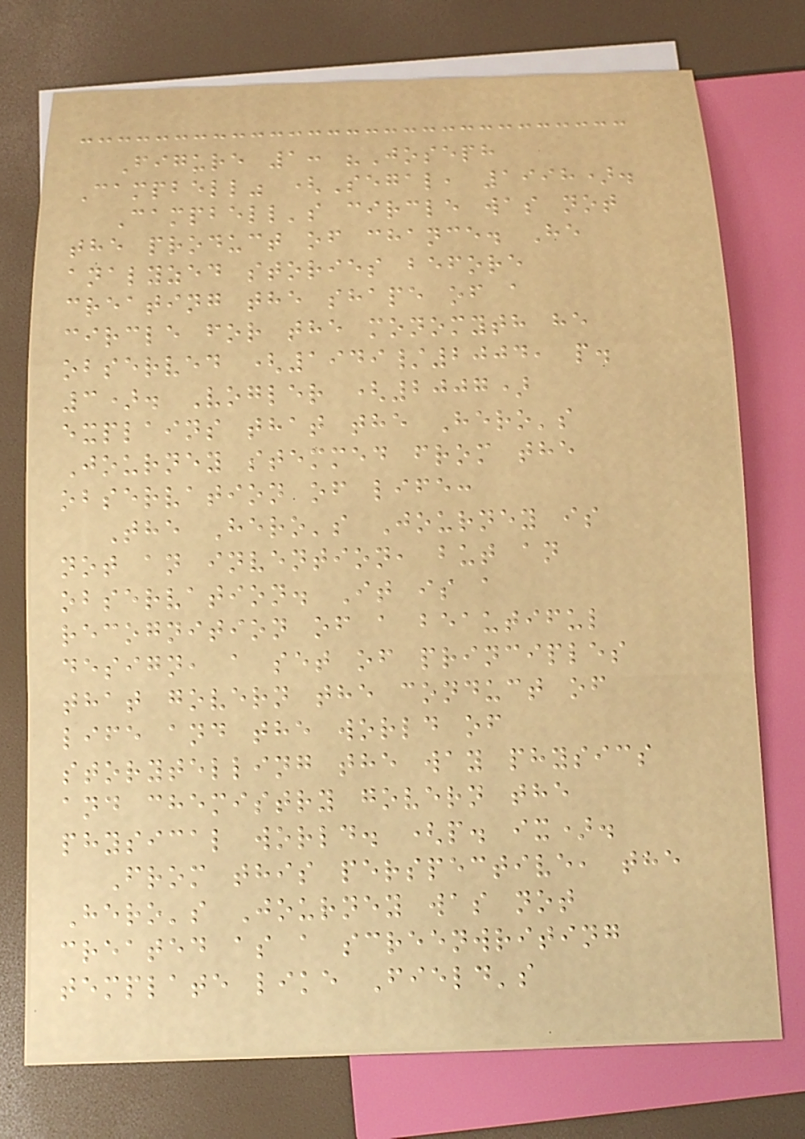Figure 1: "Joseph
Campbell" (Segal, 1998).
Campbell's circle was not
the product of chance. He
analyzed stories before
creating the shape of a
circle for the monomyth he
observed (1949/2004, p.
3). Vogler (2007)
explains that the Hero's
Journey stemmed from the
observation of life:
The Hero's Journey is
not an invention, but an
observation. It is a
recognition of a beautiful
design, a set of principles
that govern the conduct of
life and the world of
storytelling the way physics
and chemistry govern the
physical world. (p. ix).
From this perspective, the
Hero's Journey was not
created as a screenwriting
template like Field's
